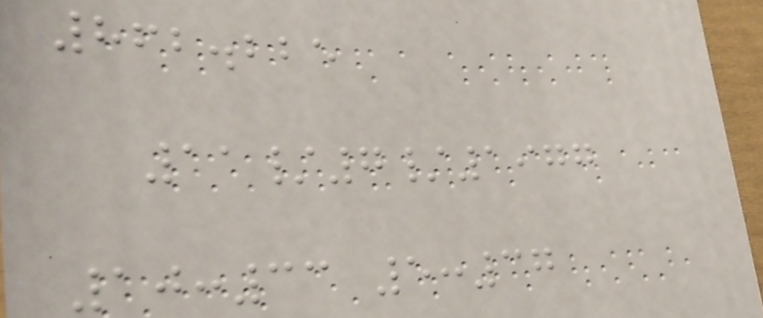862.225
11/7/1977
10:33 5:37
